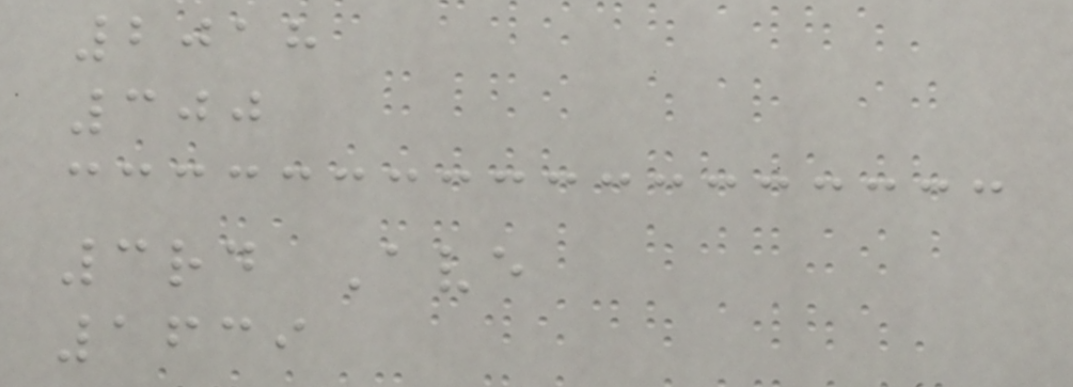2018
300
3rd Ave
1639
